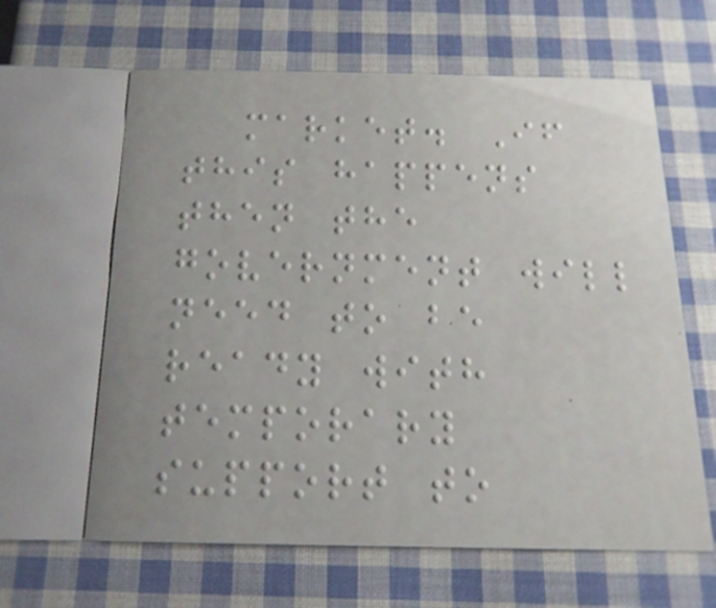market. If
this happens
then the
government will
need to be
ready with
temporary
support to
